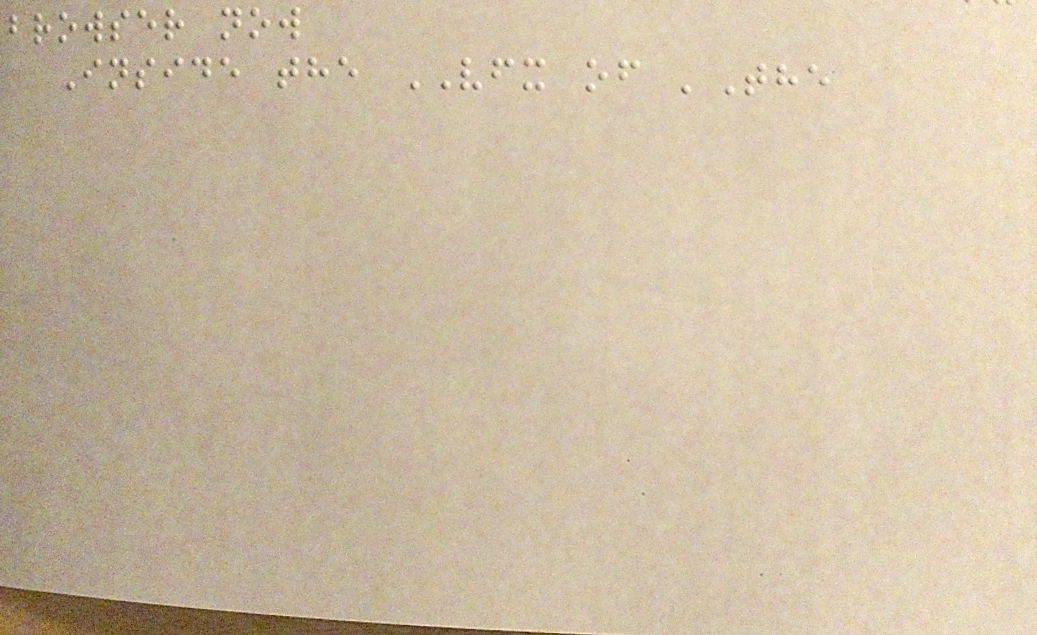browser now
Inside the VFX of 'The
